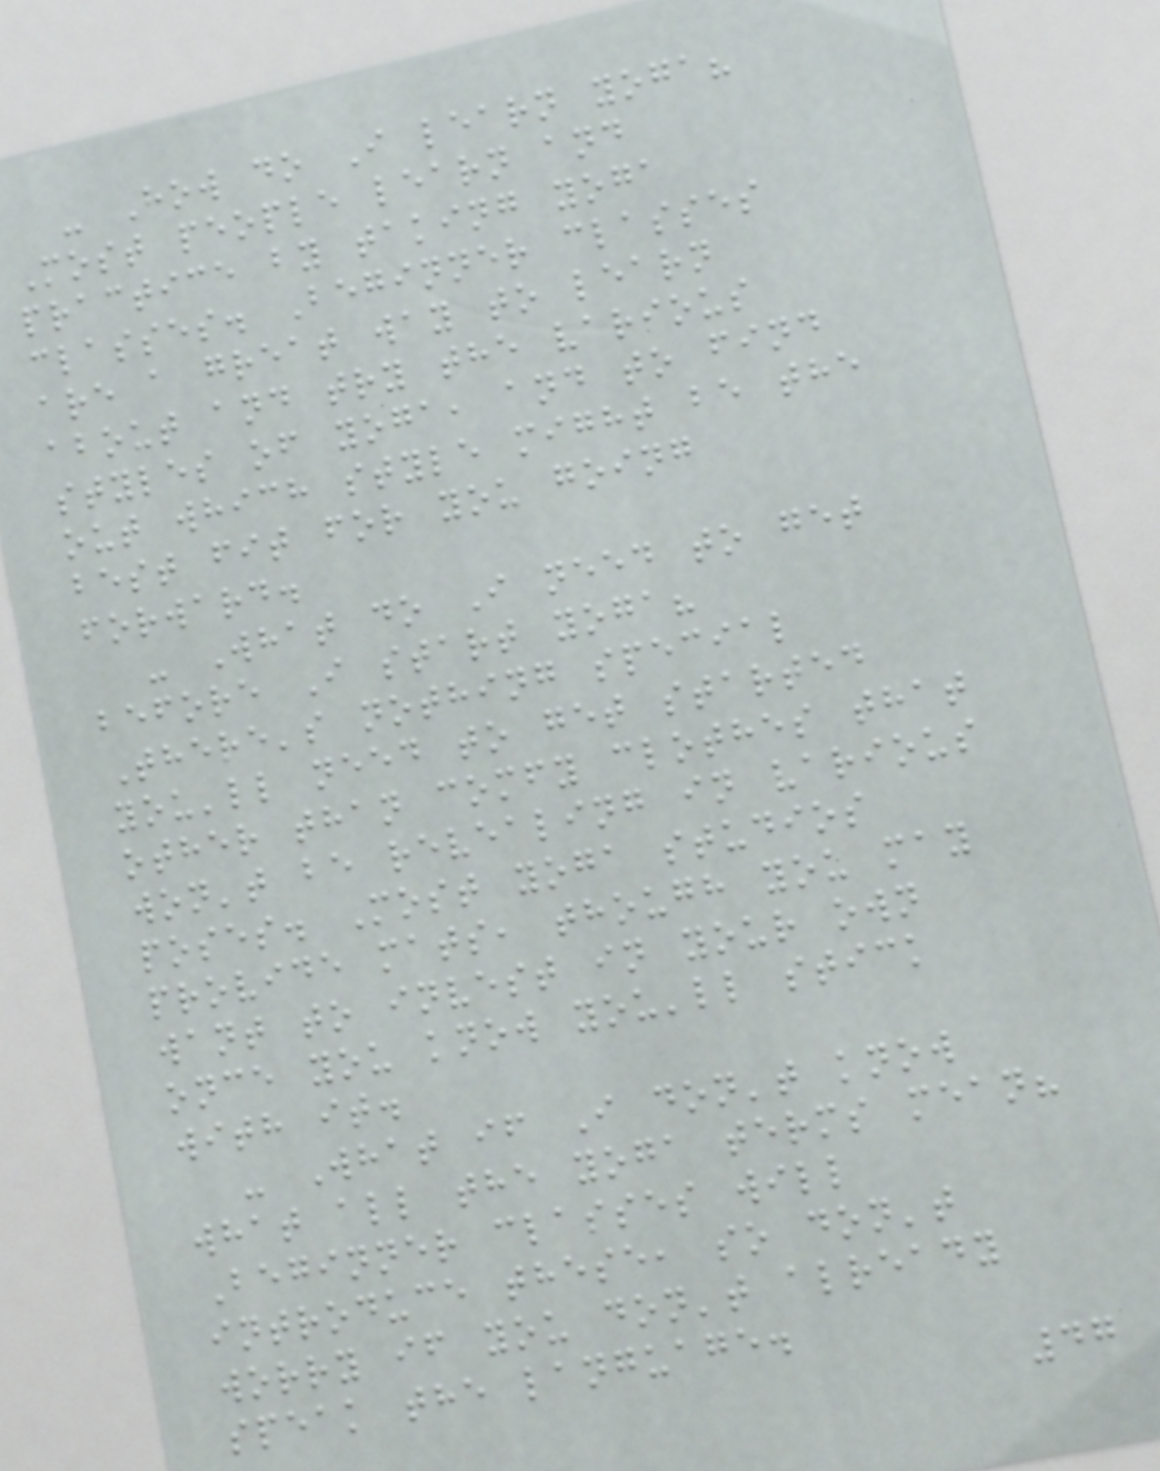- How do I learn yoga?
Most people learn and
practice by taking yoga
classes. Beginner classes
are a great way to learn
about and try the various
styles of yoga, and to find
out which style might be the
best fit for you going
forward.
- What do I need to get
before I start yoga?
There's nothing special
you'll need to get started
other than comfy clothes that
won't be revealing in various
poses. Most yoga studios
provide mats, though you may
want to invest in your own
once you know you'll stick
with it.
- What if I don't know
what all the yoga terms mean?
Beginner classes will
introduce these, so don't
worry if you don't already
speak the language.
47
